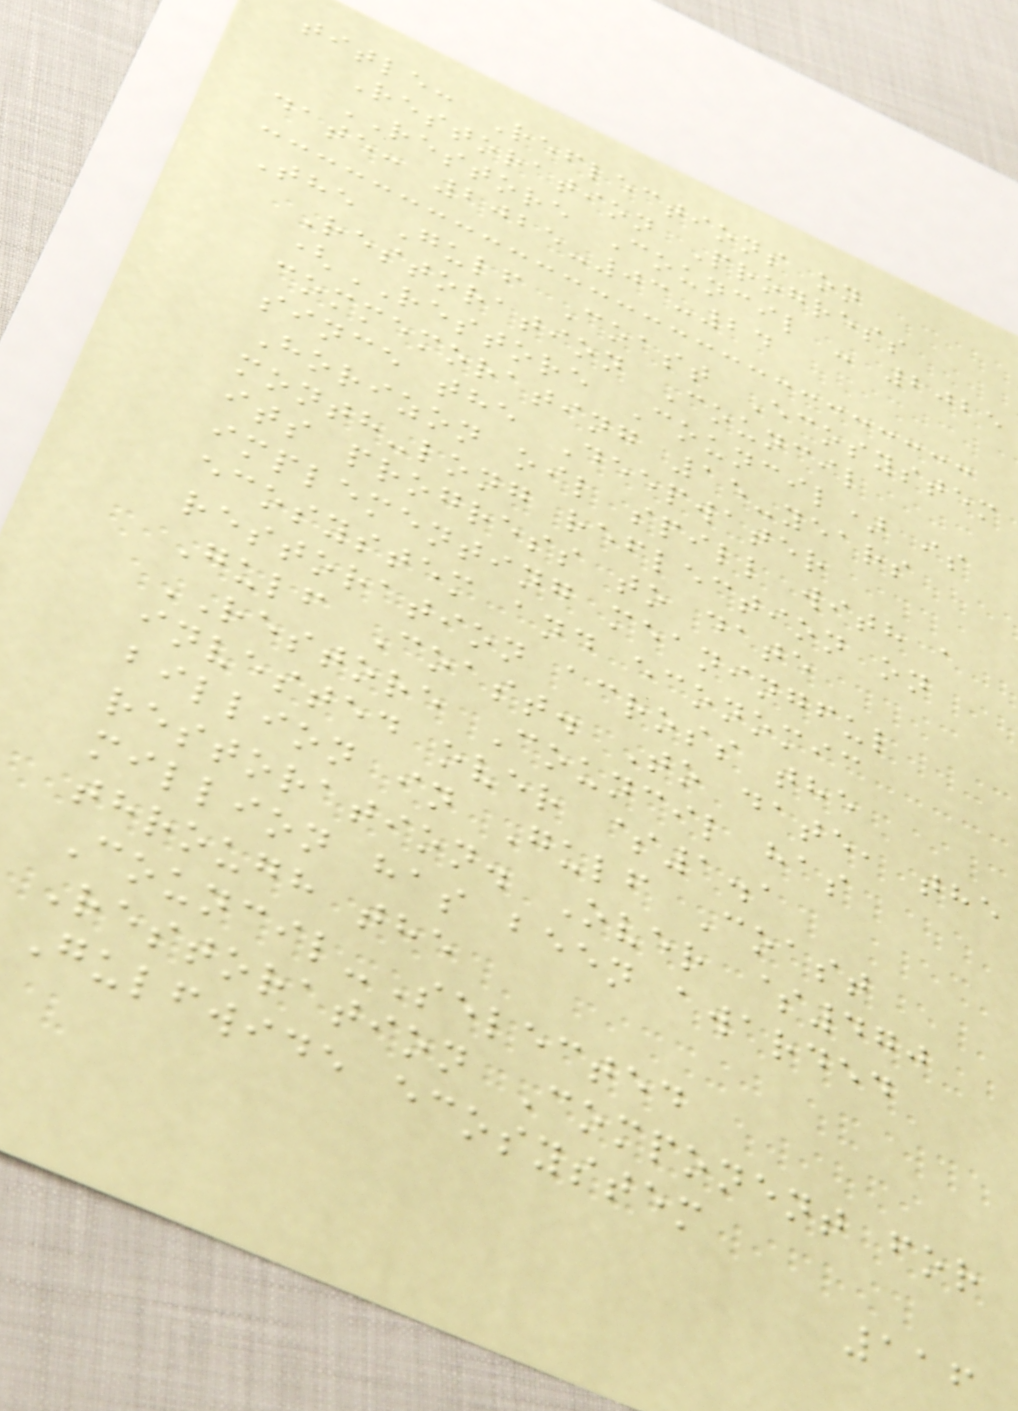title: Reflections on
Restoration Progress
RESTORE Council - 2025
date: 2025-03-24
The Gulf Coast Ecosystem
Restoration Council
(RESTORE Council) is
commemorating 15-years
since the Deepwater
Horizon oil spill with a
month-long reflection on
its progress to date
implementing meaningful
ecosystem and economic
restoration across the
Gulf Coast. To date, the
RESTORE Council has
invested over $1.1
billion in Gulf Coast
restoration. Over $470
million has been awarded
through the
Council-Selected
Restoration Component for
Gulfwide ecosystem
116
